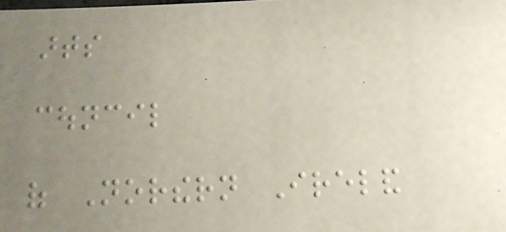arts
council
of Northern Ireland
